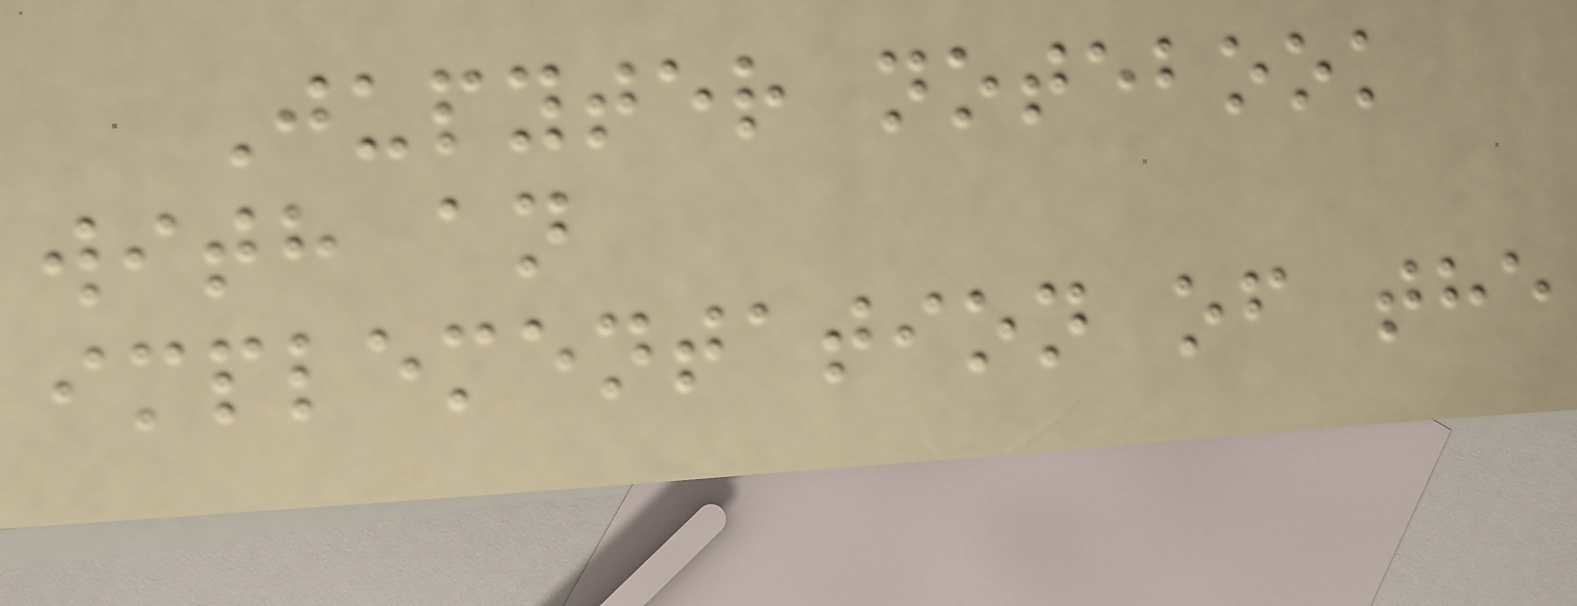Jupyter notebook
with an
implementation of the
